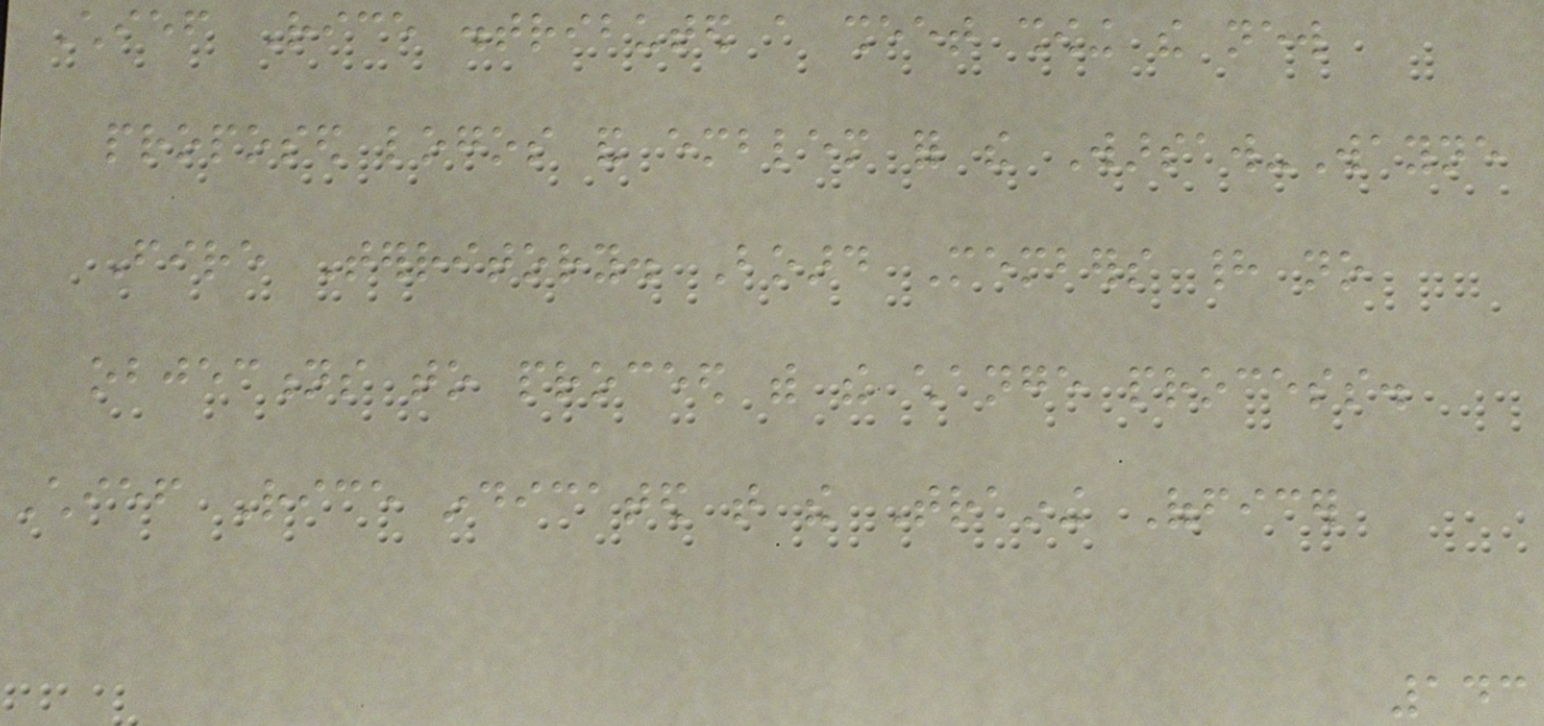Chief Rice distributed a sheet showing the new
proposed logos and emblem for the Warsaw-Wayne
Fire Territory. Board Members had no
objections to proceed with the change process.
Chief Rice indicated that the Training Officer
143
